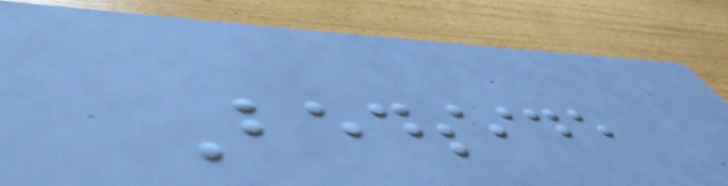Bedside
